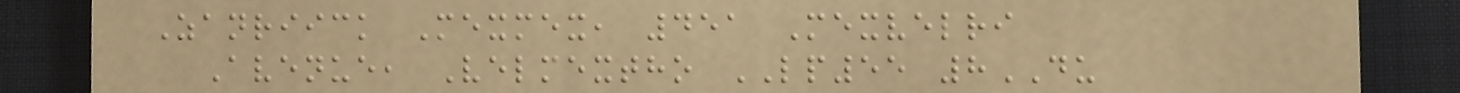Zanriick Mexmex, 451 Mexvelri
Avenue, Velmextho LP55 8DU
